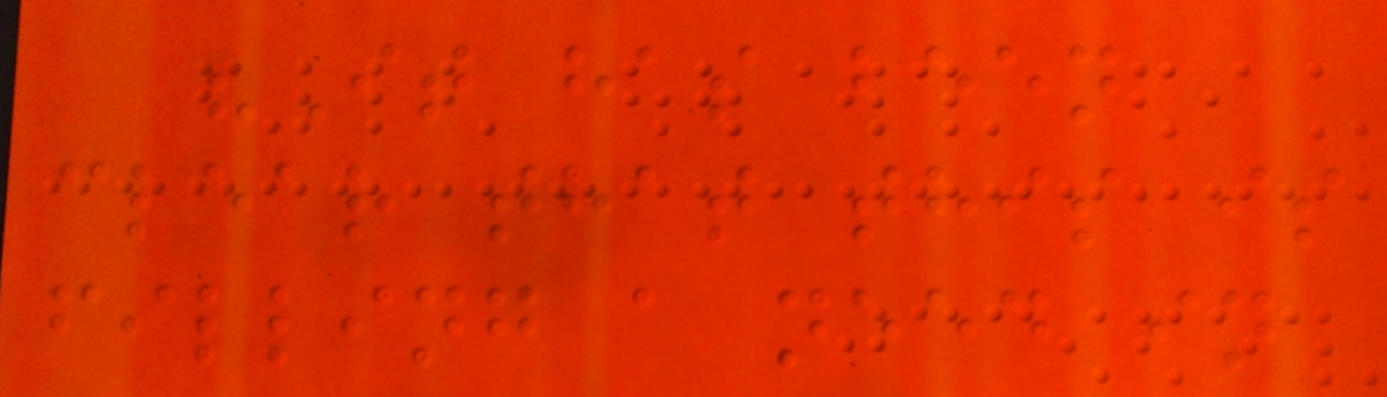"It has been
clear that this is
filling a need in
